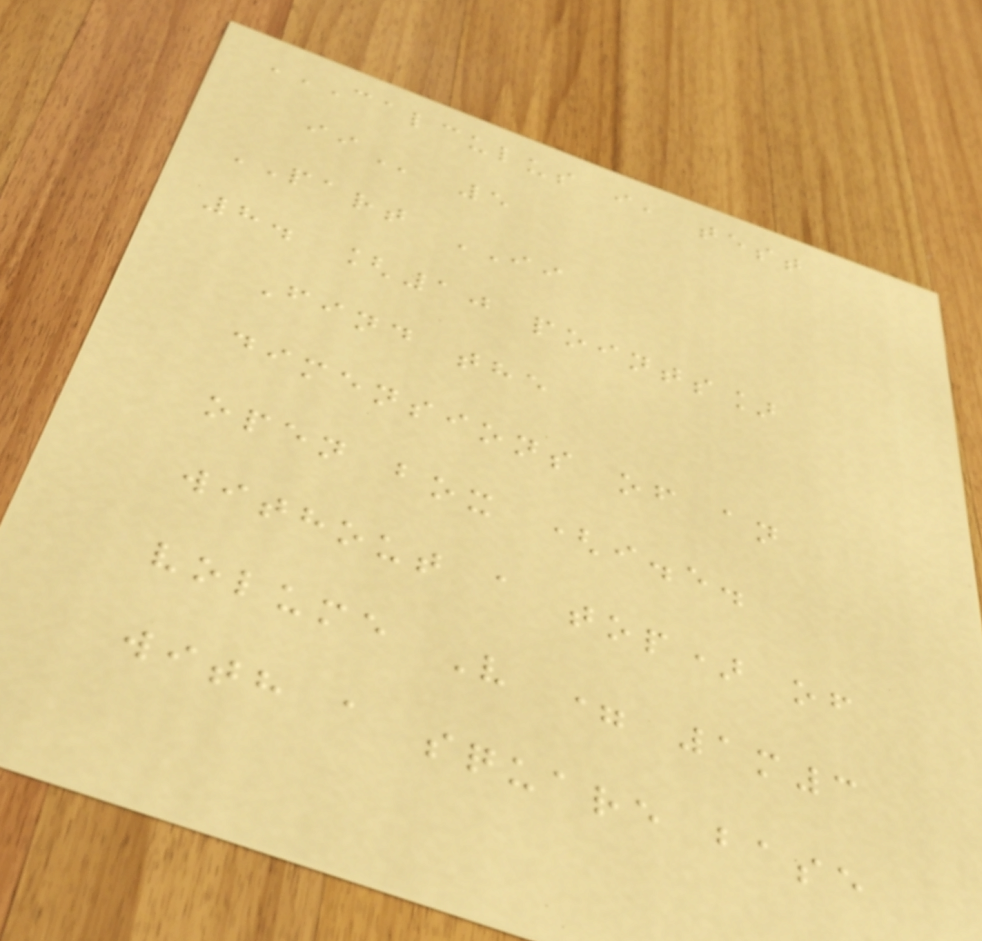CALCULUS I, TEST
II 5
PART II
8. [10 points]
Find the
dimensions of an
open box (i.e.
without a top) of
volume V = 1m3
with a square base
